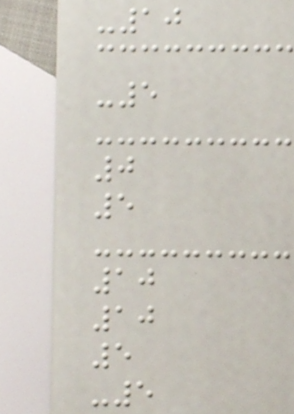-10
-5
0
5
10
10
5
-5
